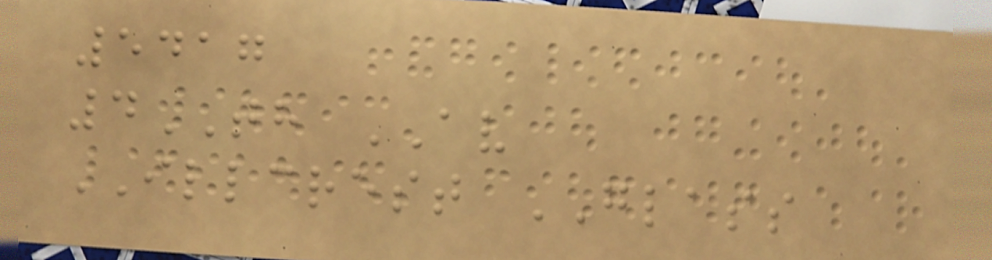5417
4TH AV
ILLCREST GLASS
